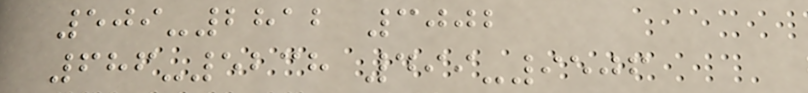509-2812 3002
686-5238 499-9506
